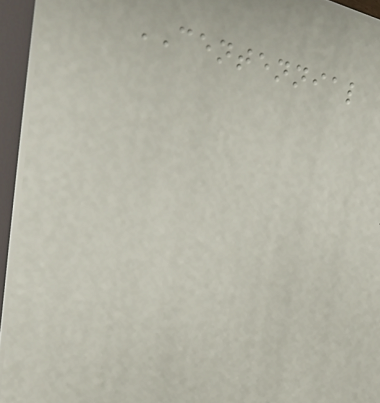CENTENNIAL
